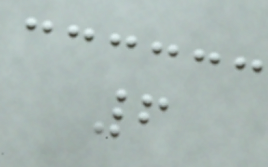6
